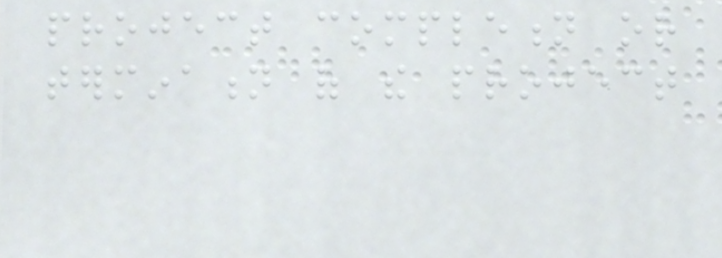project completion or
termination of the project
